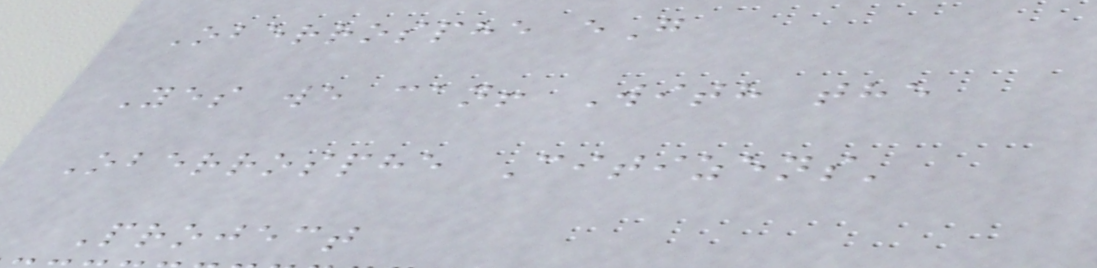Oberrosphe eG
Yes we can! With the
Oberrosphe Citizens'
Project
